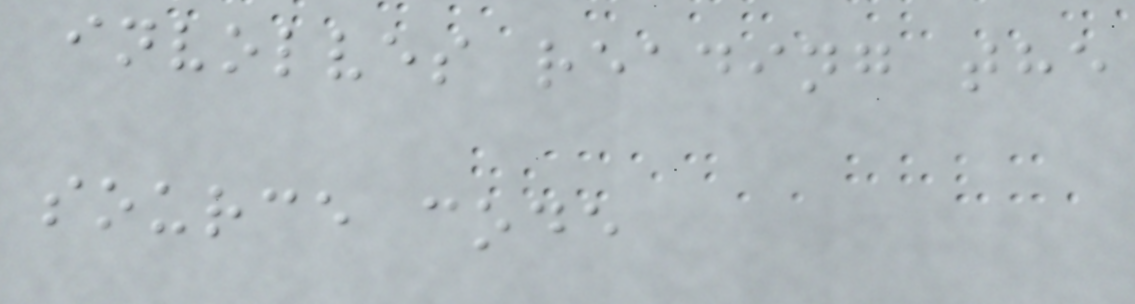involves reading the
source code
